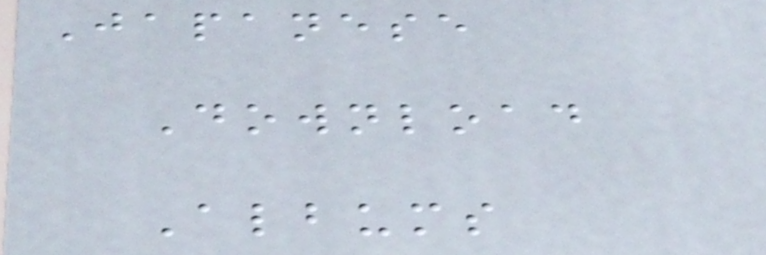Japanese
Download
Albums
